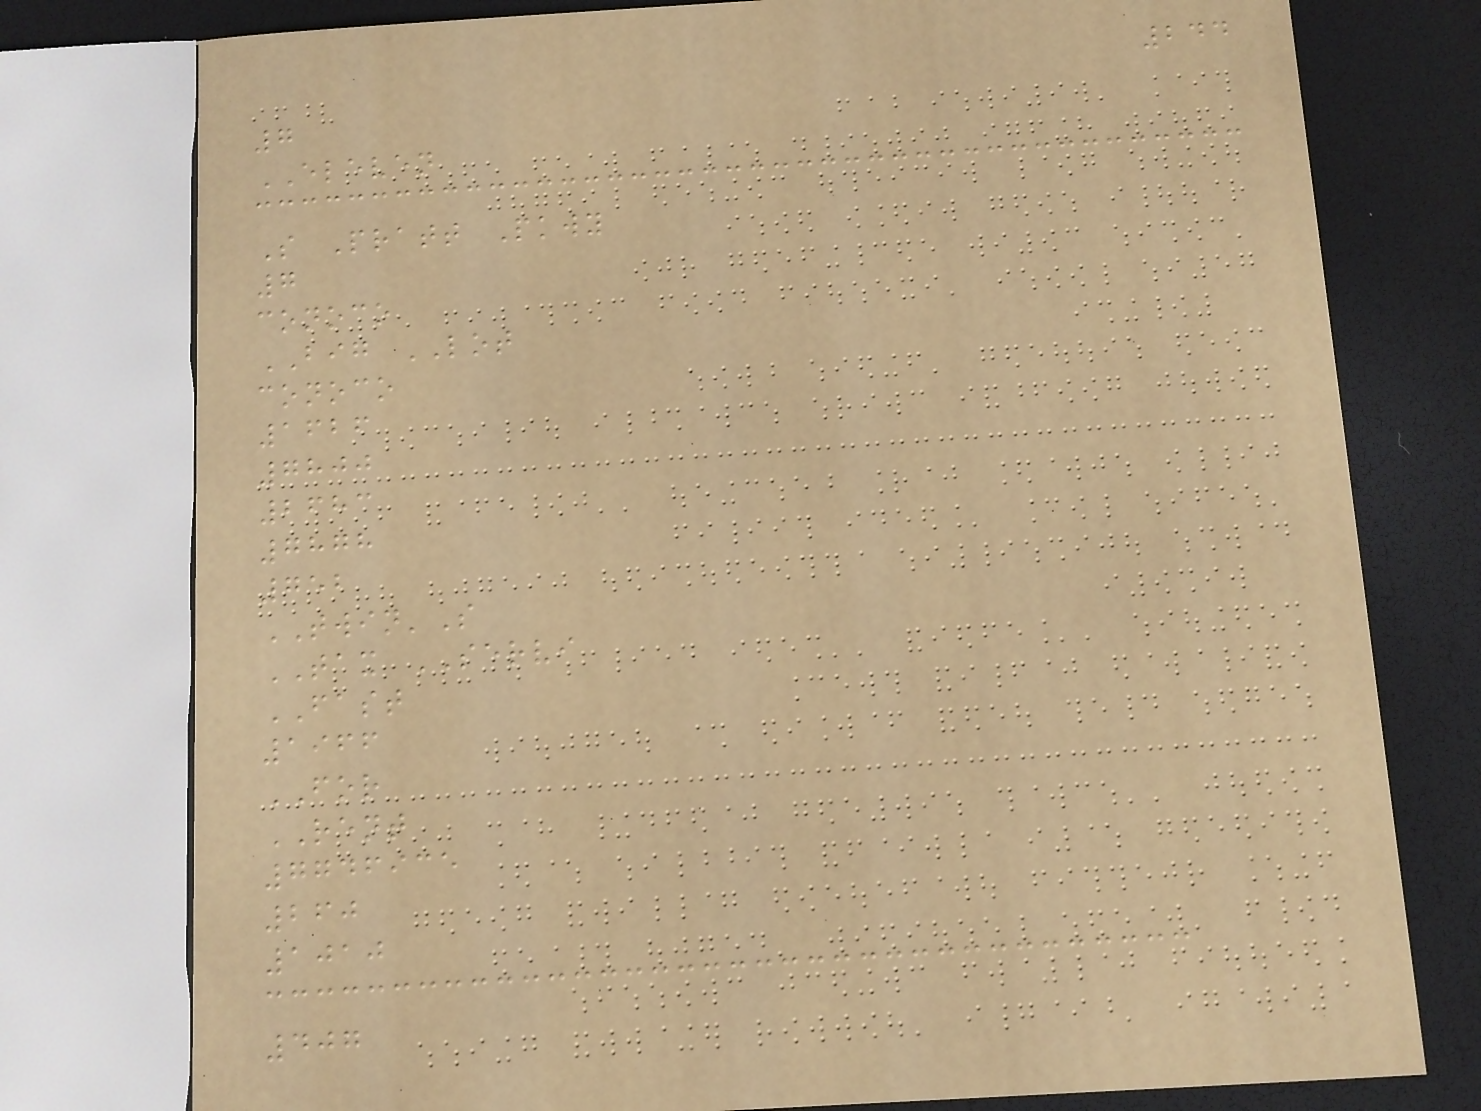244
7
ELEVEN
S Pratt Pkwy
7
conoco
BIG LOT
conoco
1626
7800
2683
7878
752
TWIN'S
TAX SERVI
FAST
1966
FOR
RENT
7746935
260
1010
407
